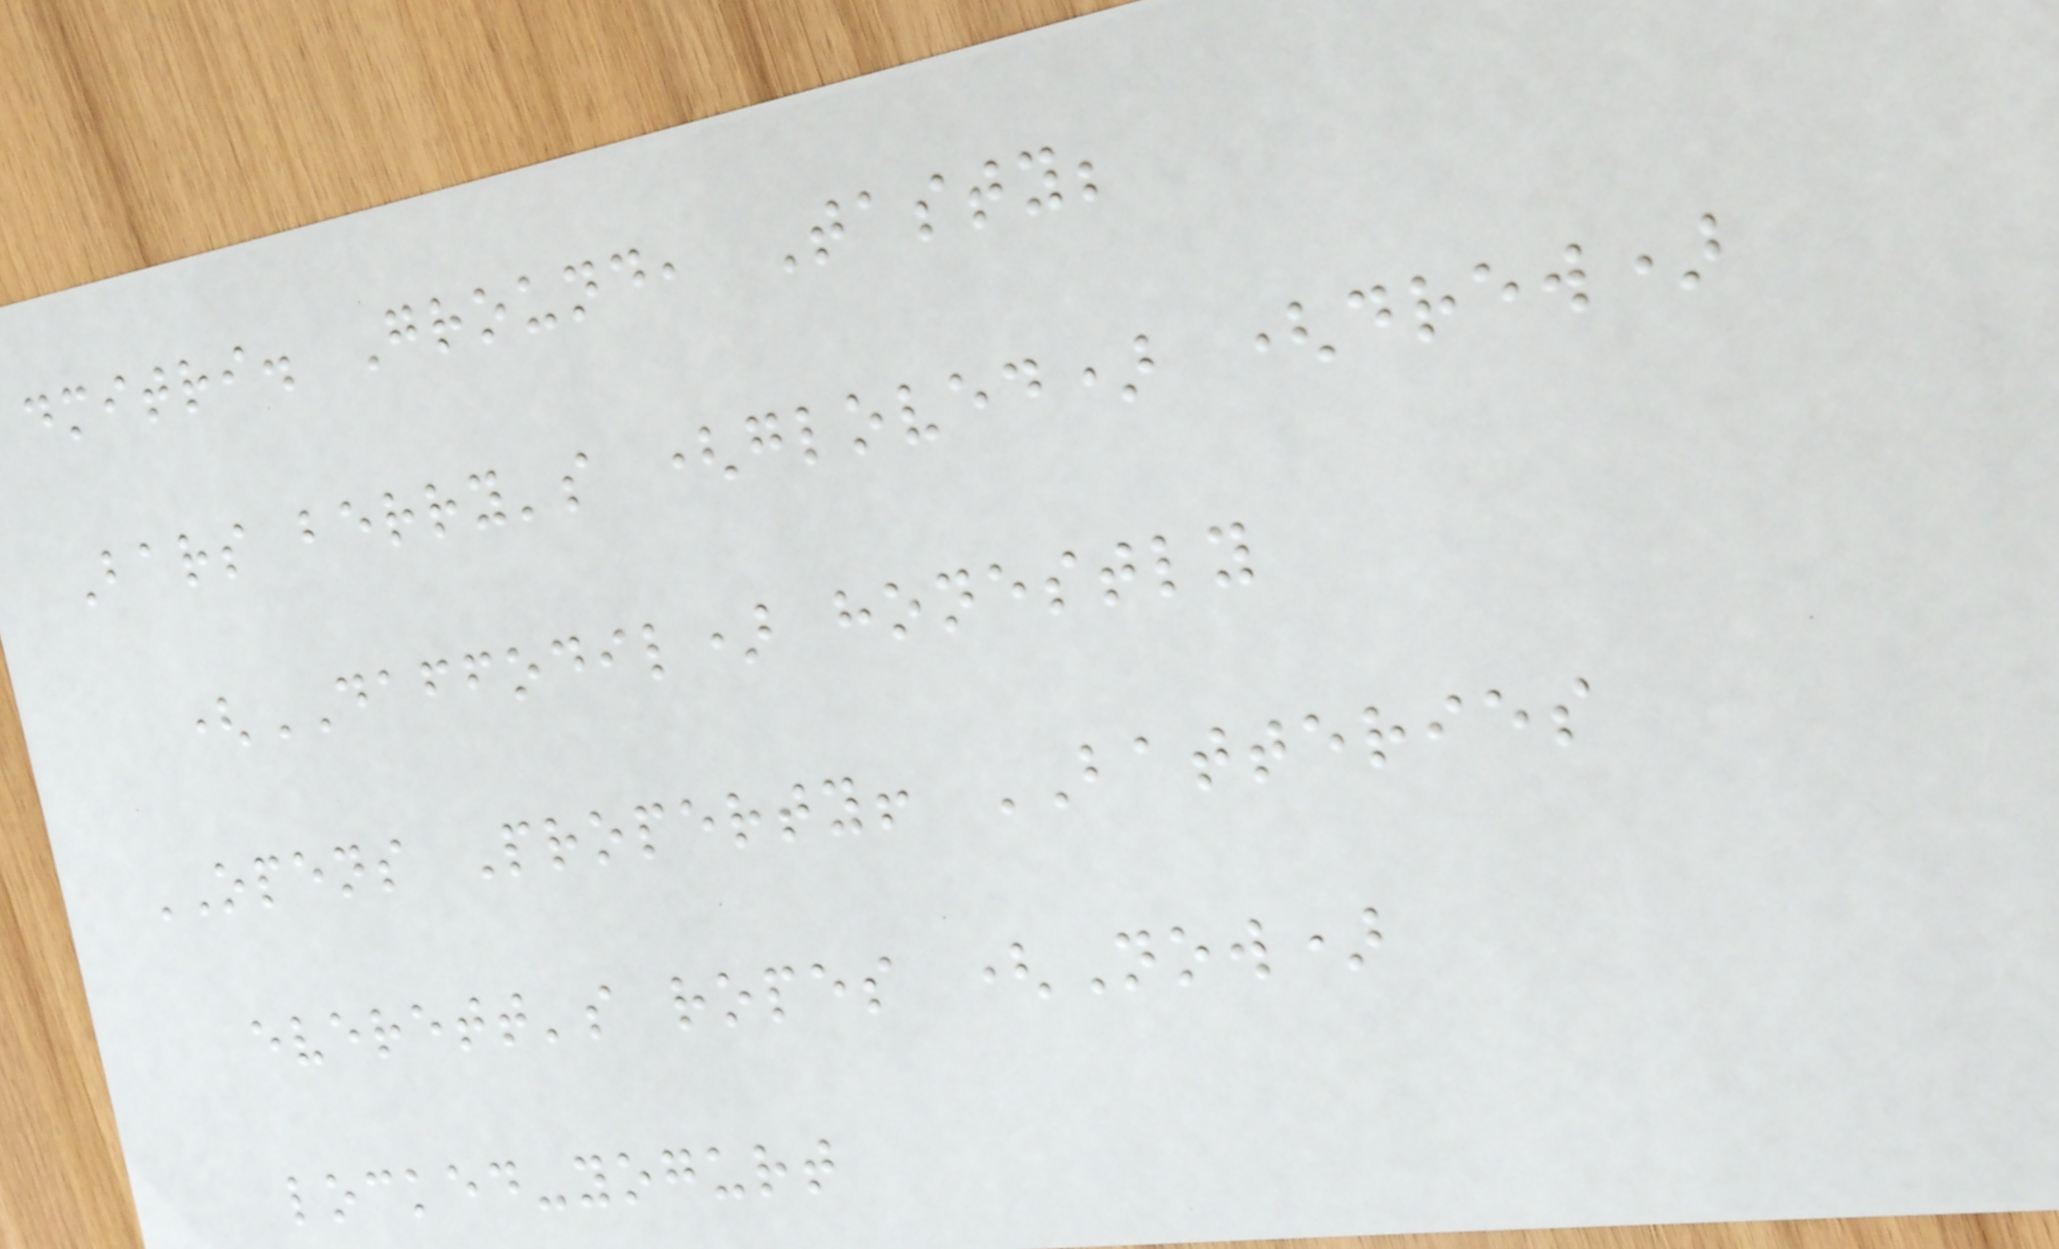dmitri. Ground, Tasty;
Bars berry's (gloved) (drew)
(DAFFODIL) honestly
OPENS Property! BATTERIES
everett's ropes (Now)
locked-yogurt
